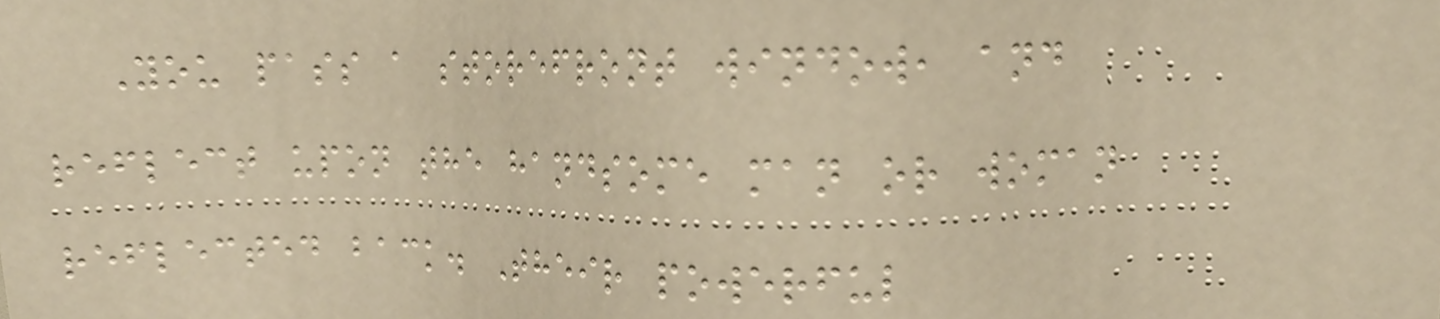You pass a storefront window, and
reflect upon the handsome man or woman
reflected back. Their powerful
